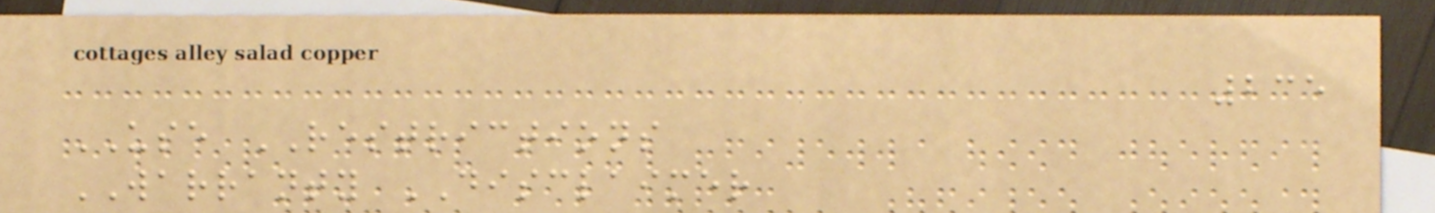235
USE RESTRICTIONS
WARRANTY DISCLAIMER
